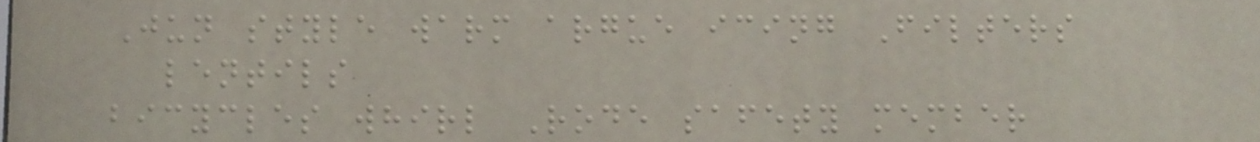Jun style warm argue icing Filters
lentils
bicycles whirl Rode safety member
